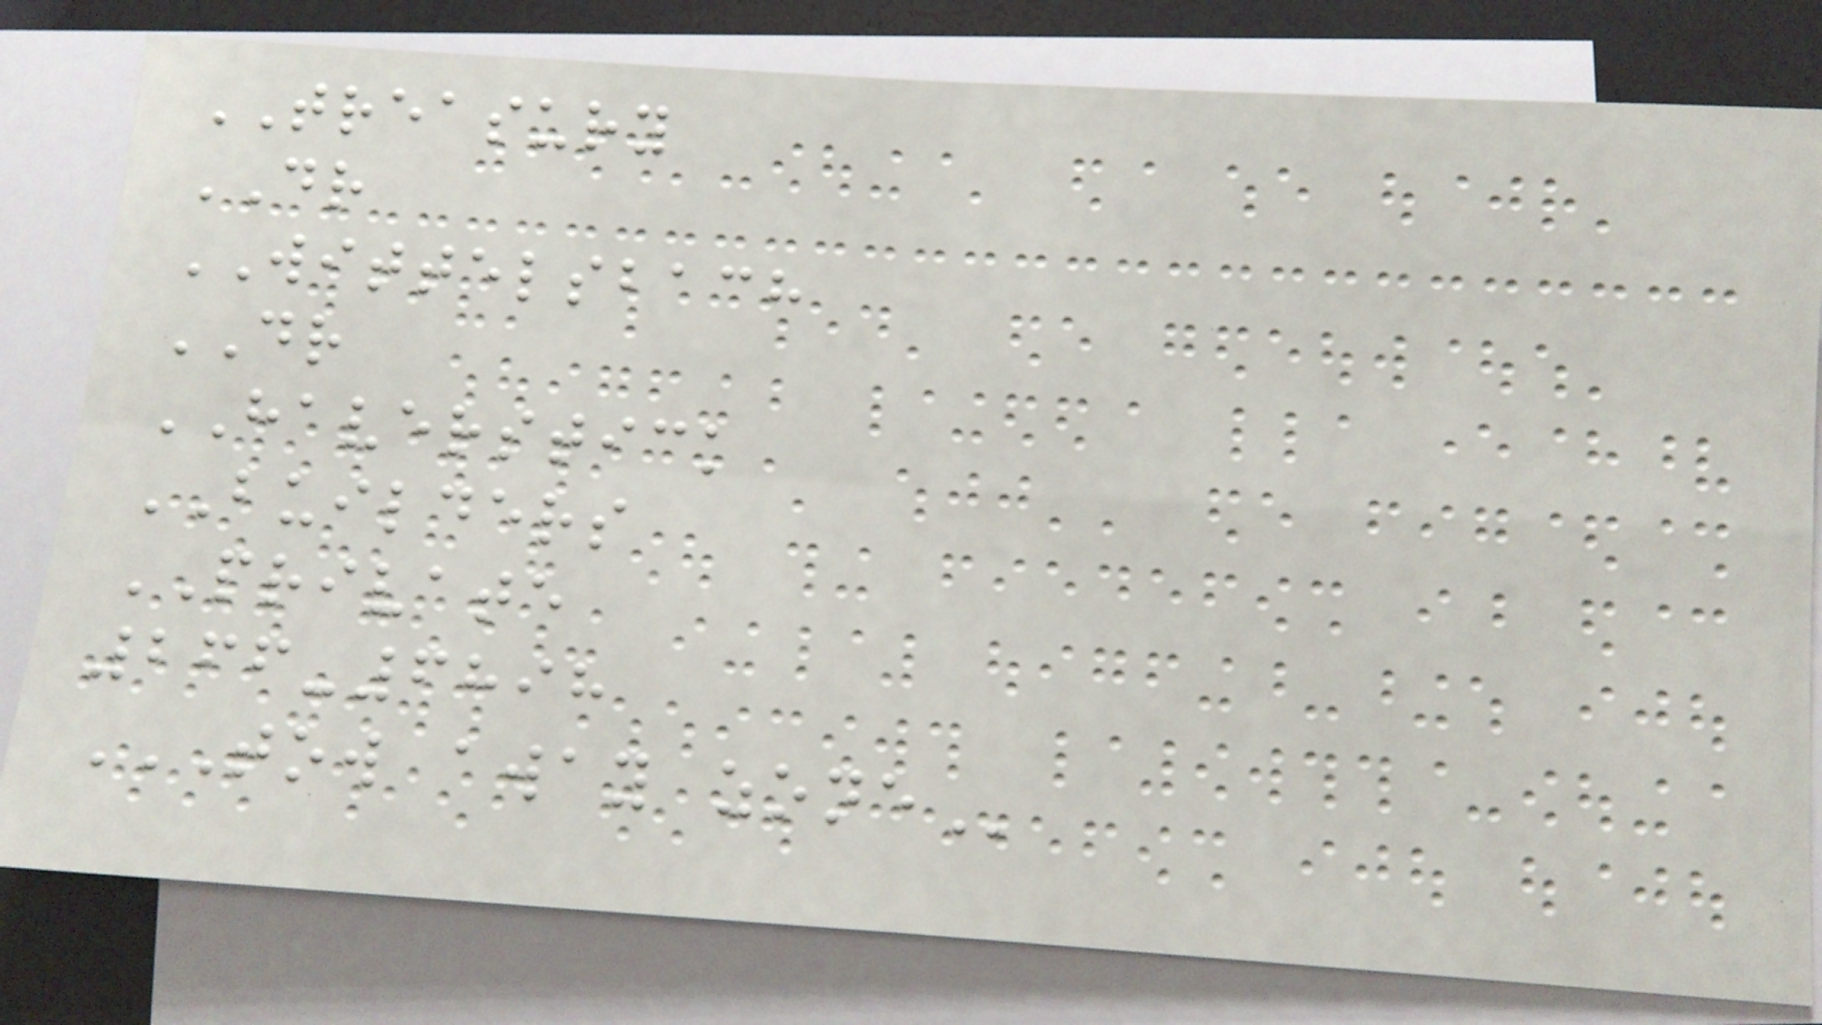TREASURY
DR
WITTELSBACH
DR
HAVERSTICK
BUILDERS
PRIVATE
266-6898
TOW AWAY ZONE
